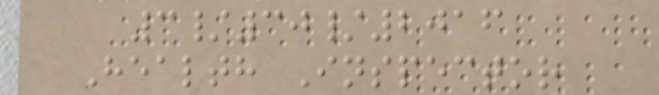3/30/2016
Health Inspector
